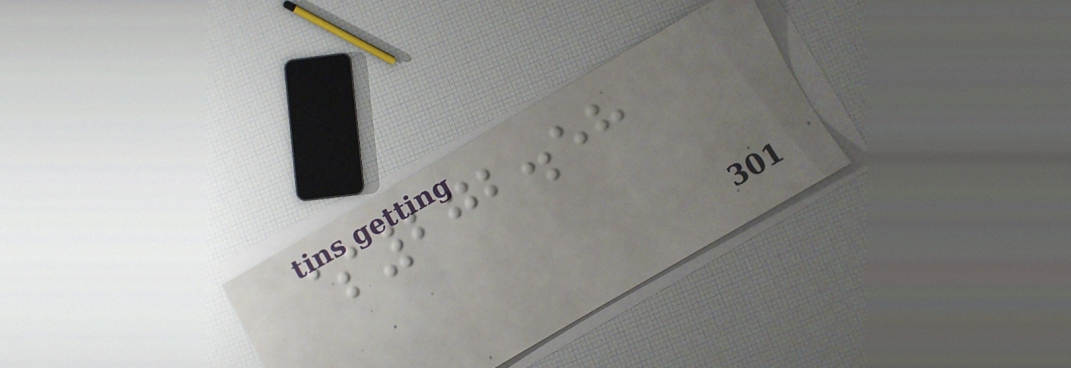$272.58
